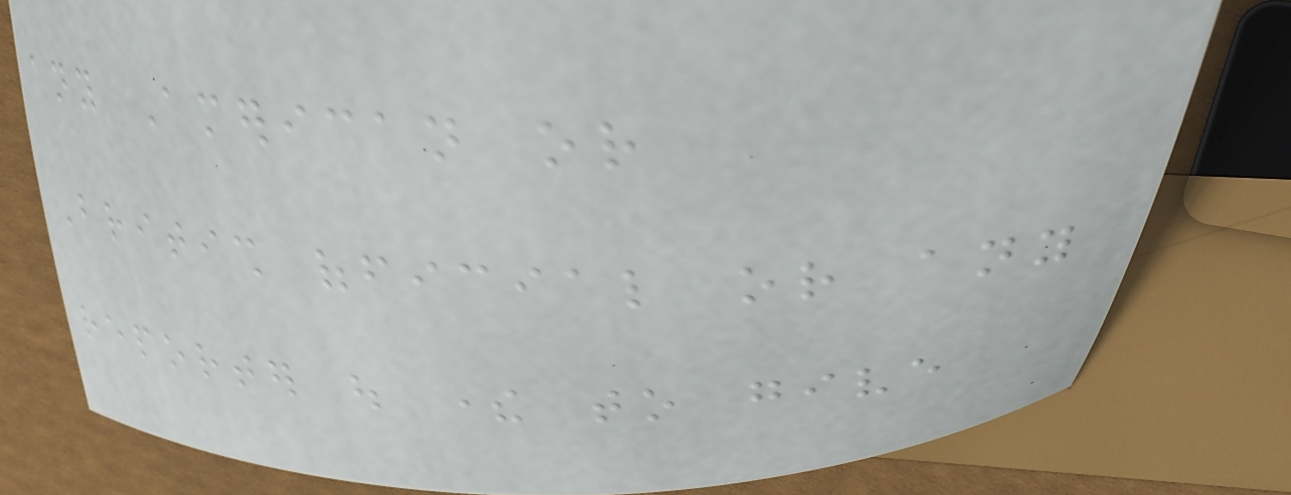any American or
British official or any
reporter out there to give
